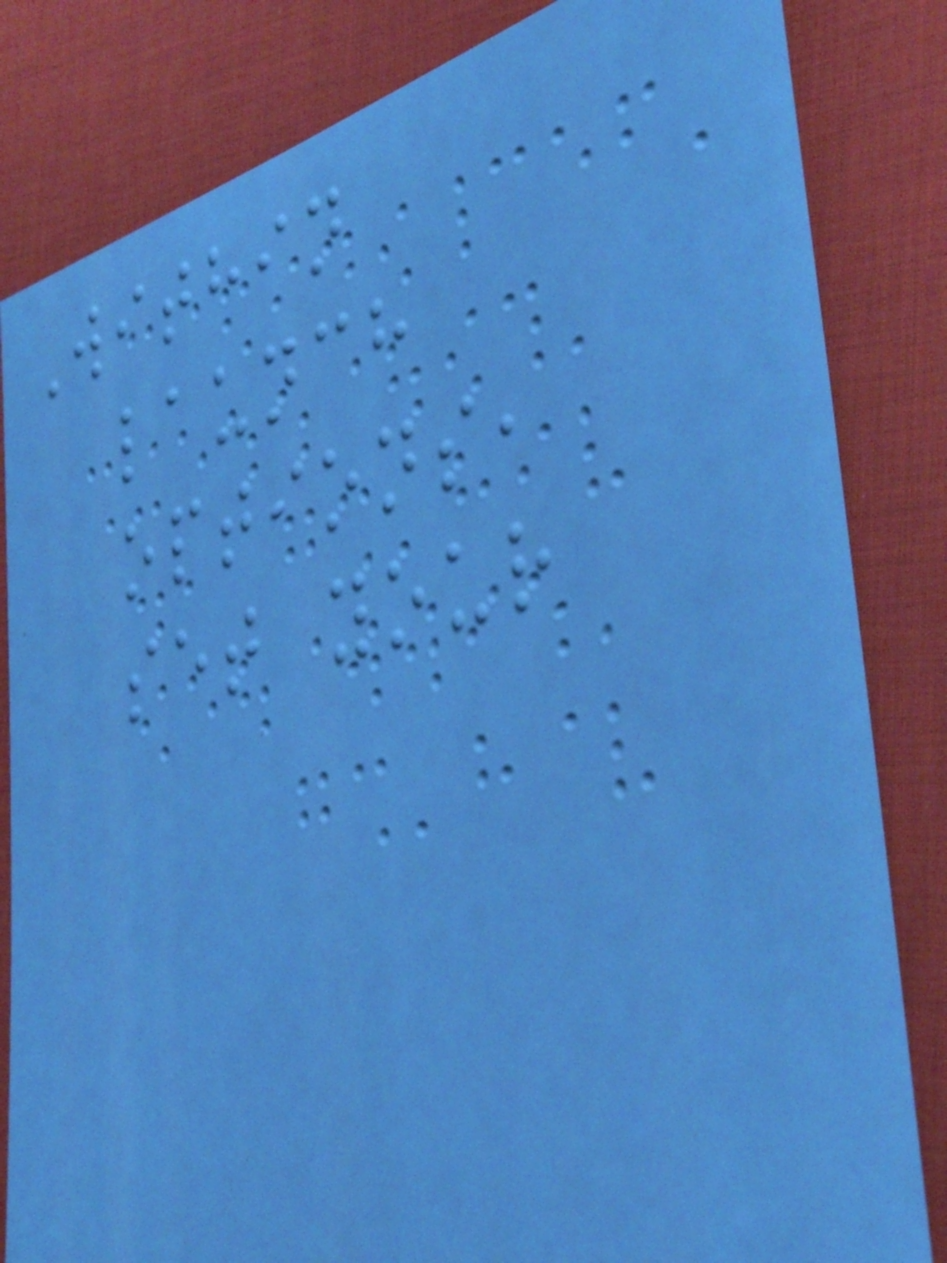Within
launch
options,
set your
